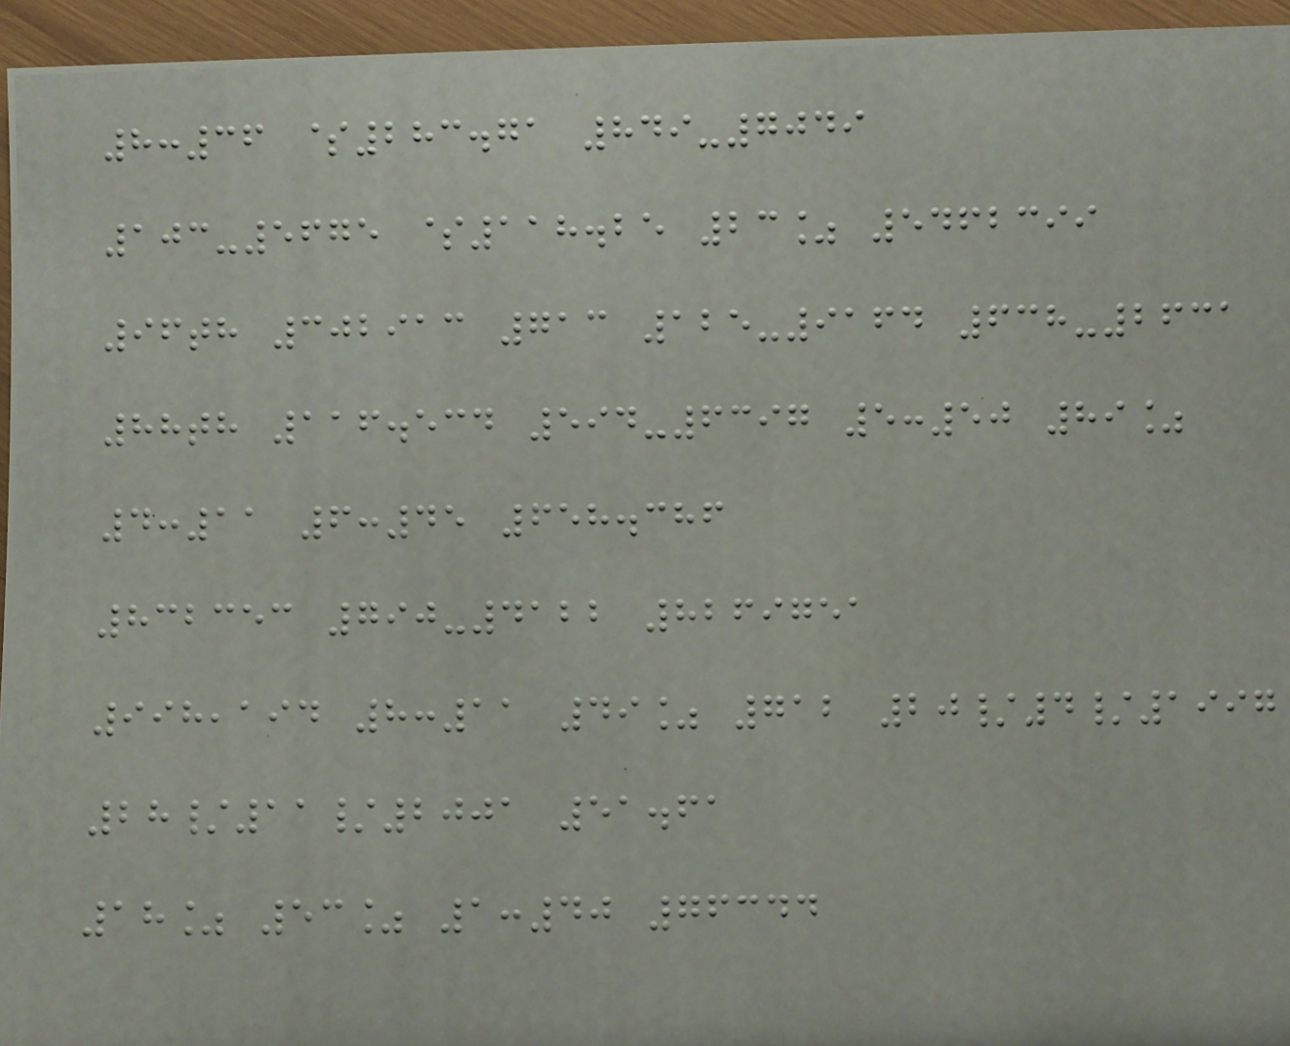8:36 $283.71 849-7049
103-5675 $118.25 23% 5462399
96th 302913 713 125-9164 638-2631
88th 116.534 594-6397 5:50 89%
4:11 6:45 658.386
832353 790-4122 8269751
998,194 8:11 49% 712 20/4/1997
28/11/2001 51.61
18% 53% 1:40 76344
